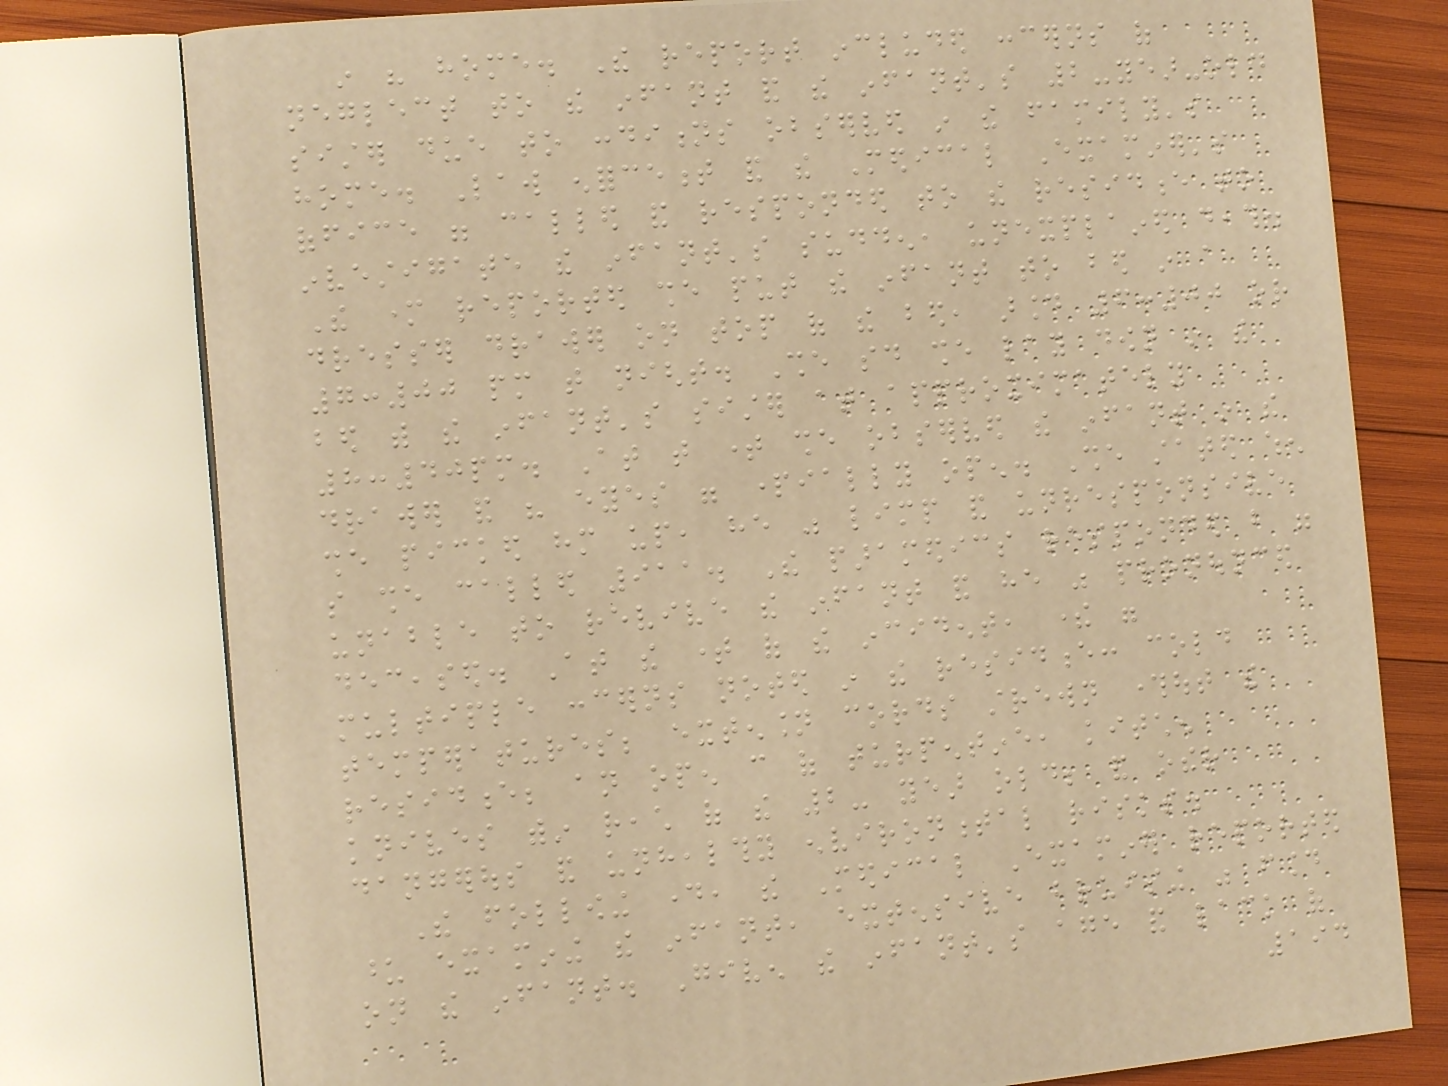in his home. The report included concerns of
neglect to the infant and the infant's 2-year-old
sister due to conditions observed in the family's
home. Law enforcement and the Medical Examiner's
office were called and responded to the residence to
investigate the infant's sudden, unexplained death.
The mother reported she put the infant to bed in a
dresser drawer on top of the bed, around 6:00 or
7:00 pm that night. She said she lay down in the
bed with the infant's sister at approximately
8:40pm. At that time she observed the infant in the
drawer and his eyes were partially open. She stated when
she picked him up, he was limp and unresponsive
so she called 911. The paramedics responded but were
unable to revive the infant and he was pronounced
deceased. At the time of the incident, there were
multiple concerns noted in the residence: cold
temperatures; extension cords strewn throughout the
residence; an open can of turpentine, kitchen
knives within reach of the 2- year old; and other
dangerous and unhealthy environmental risks.
The following day, the Medical Examiner reported
upon examining the infant, extensive bruising was found
on the infant. Given the infant's age and lack of
194
